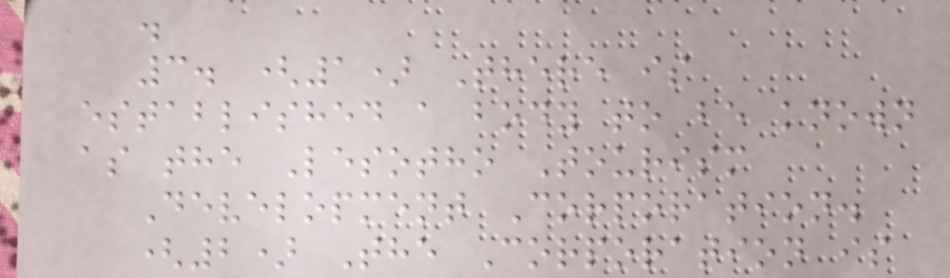.
3. (1) There is
established a body to be known
as the Lesotho Tourism
Development Corporation.
(2) The Corporation is
